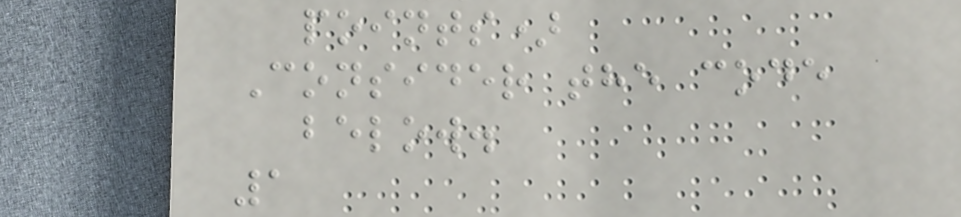points)
Consider the code
below.
1
